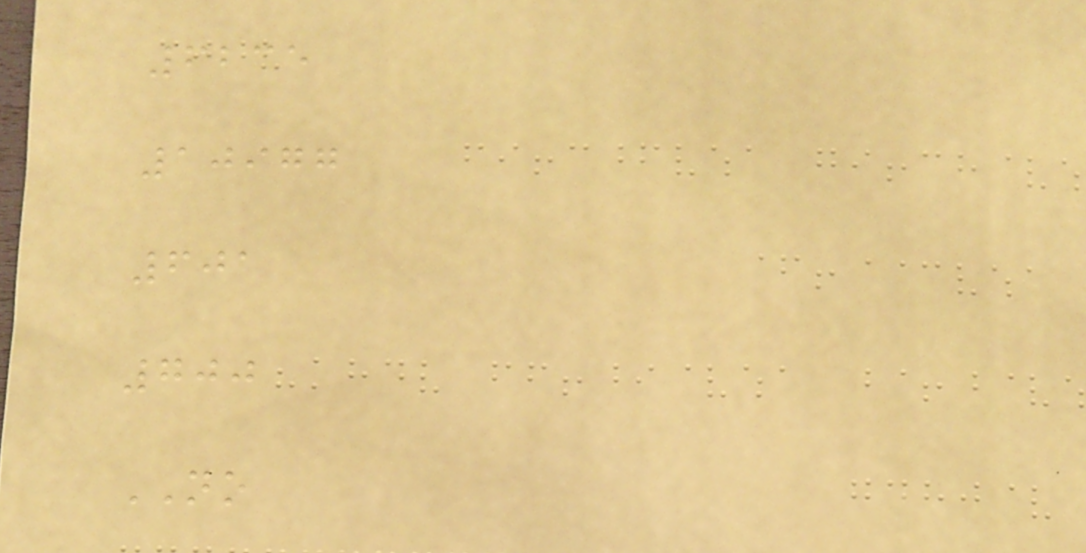6235
10977
601
700
NO
